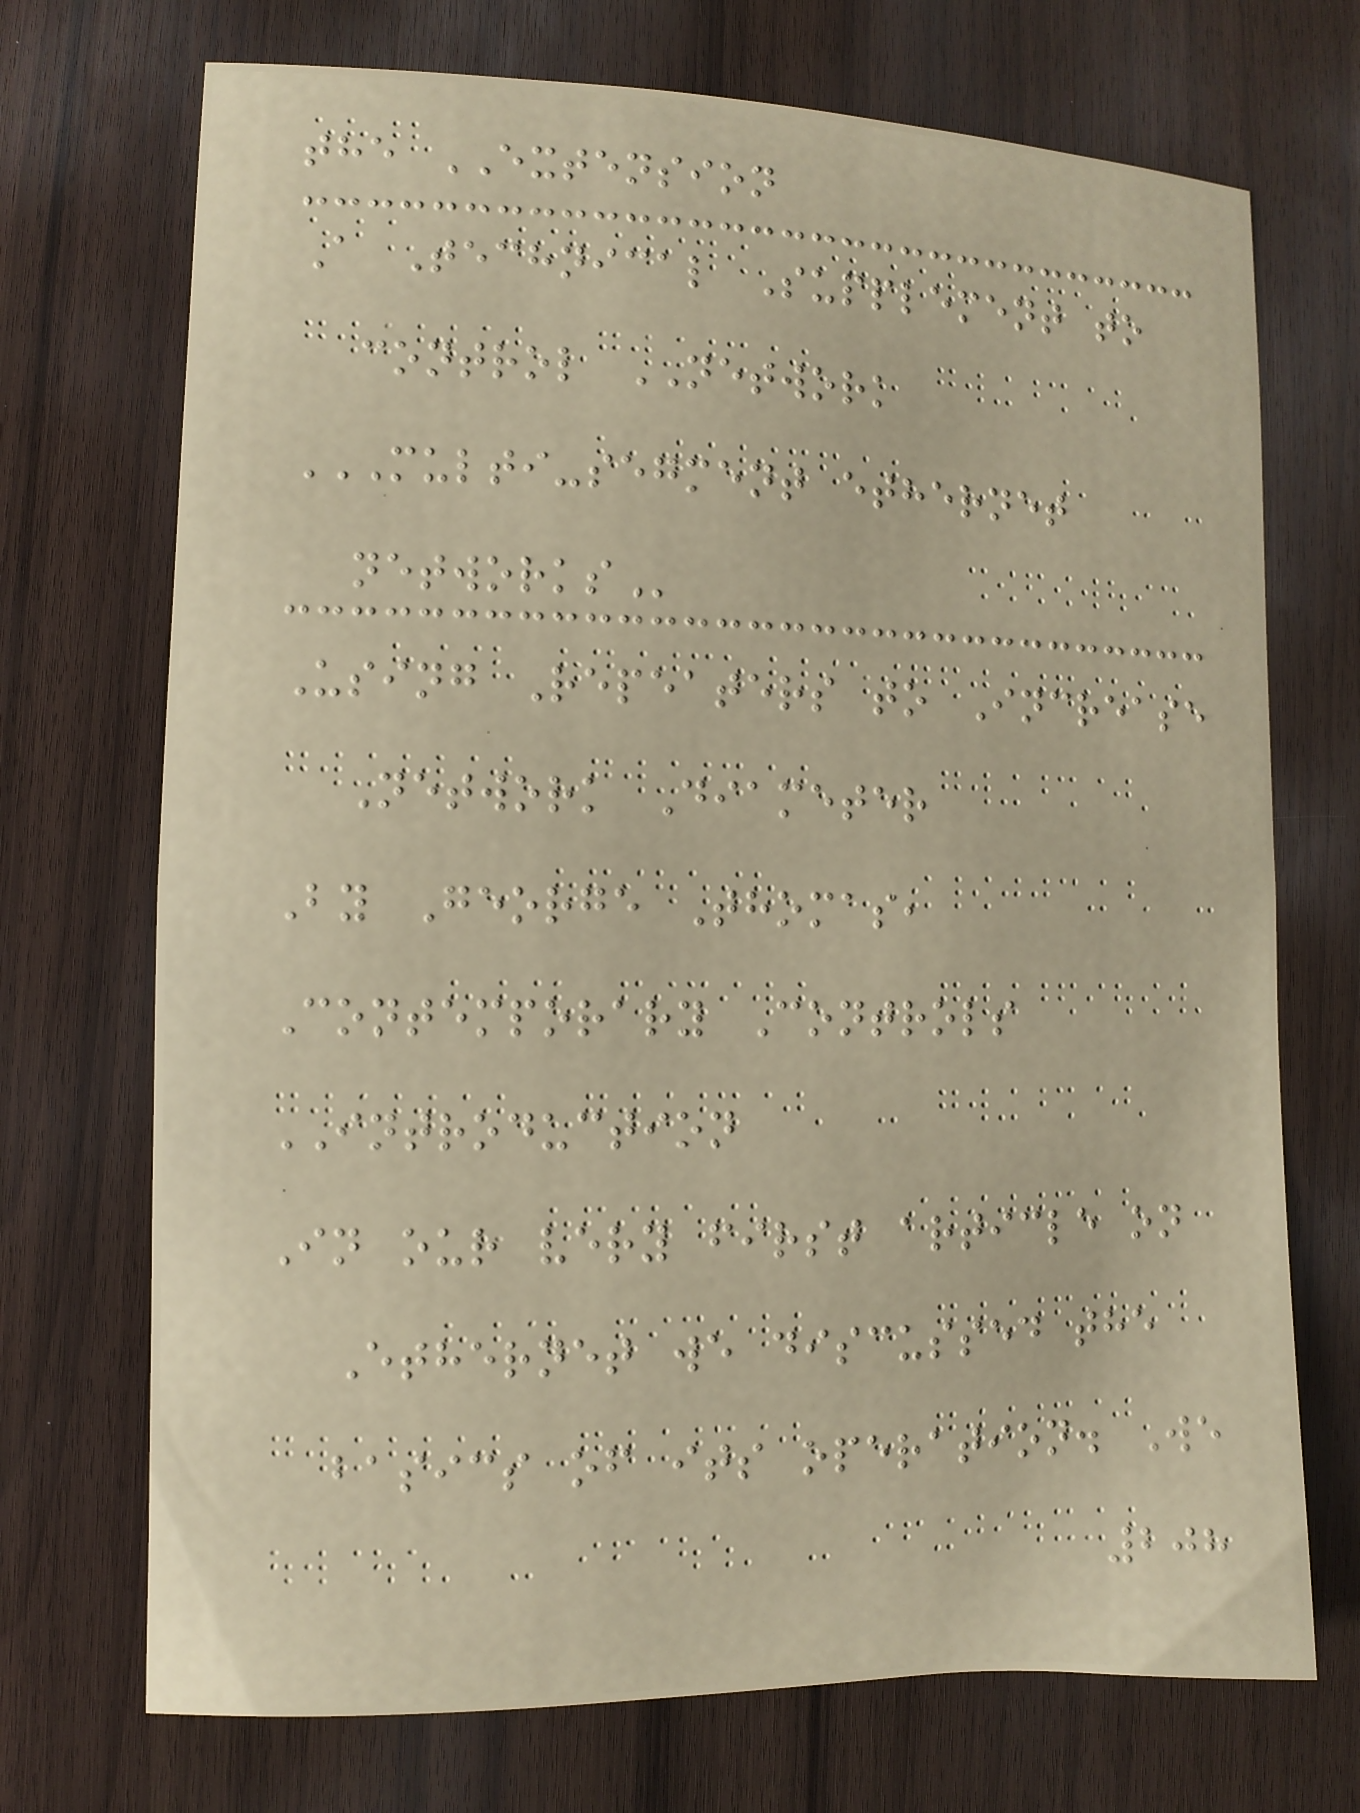the EXTENSION
A Technical Supplement to
control NETWORK
MULTI-SEGMENT ETHERNET
NETWORKS
Using Repeaters to Increase
Network Diameter
By George Thomas,
Contemporary Controls
INTRODUCTION
In our very first article on
Ethernet we discussed the
basics of its operation. We
208
